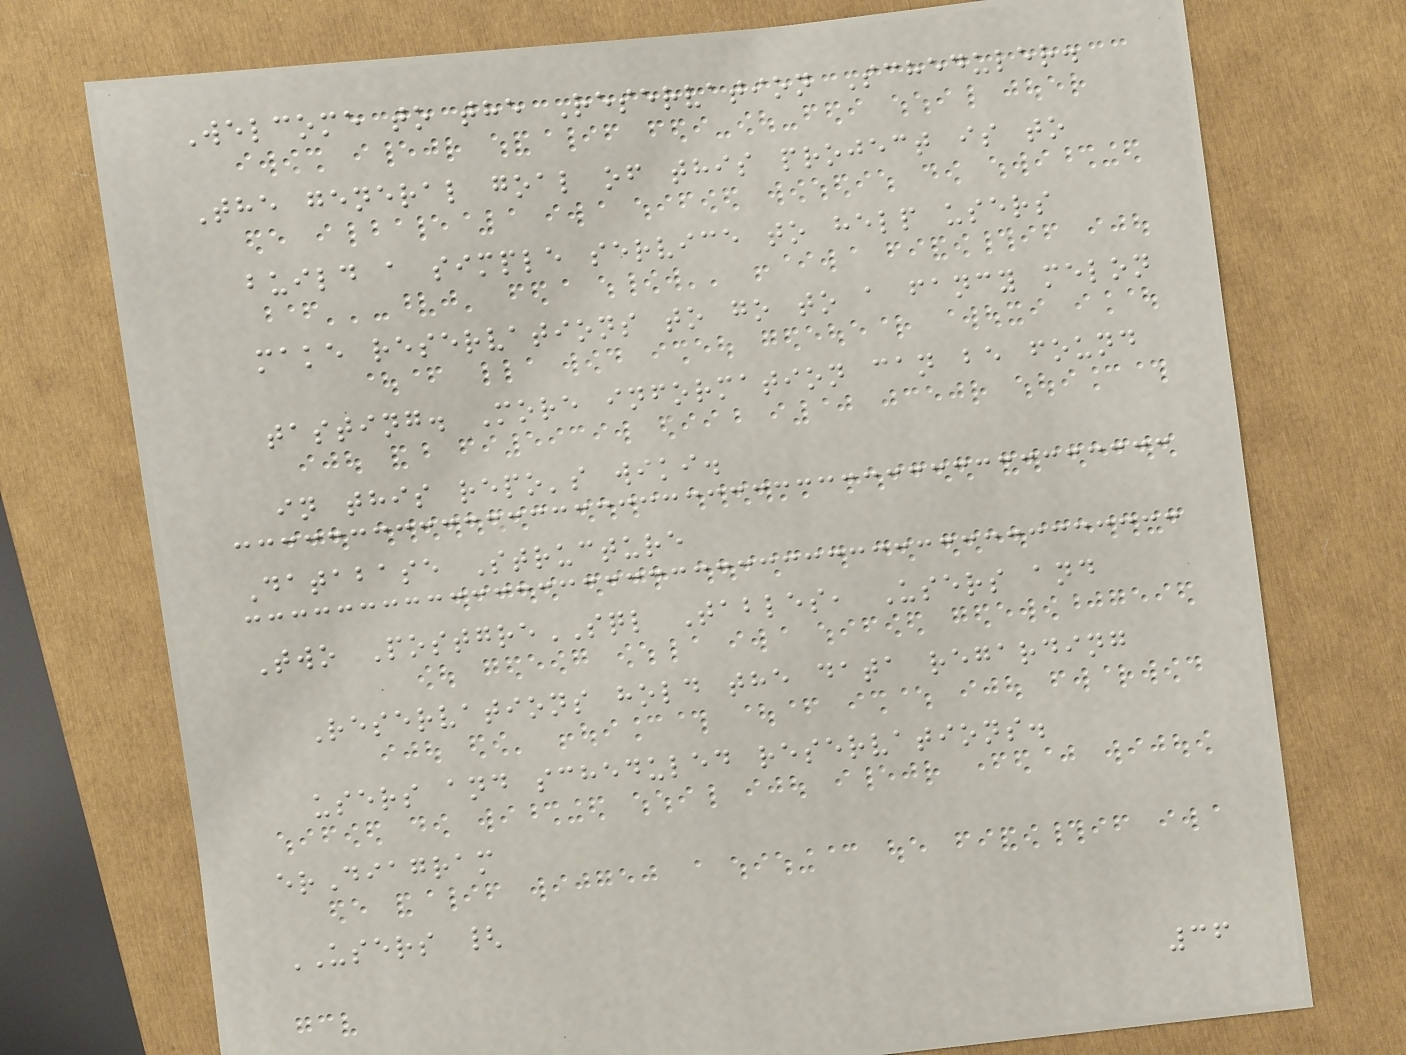Welcome to the Reservation Scheduler.
The general goal of this project is to
build a simple service to help users
make reservations to go to a fancy melon
tasting. More information can be found
in this repo's wiki.
Database Structure
Two PostgreSQL Tables, Users and
Reservations hold the data regarding
users and scheduled reservations.
erDiagram
USERS {
36
